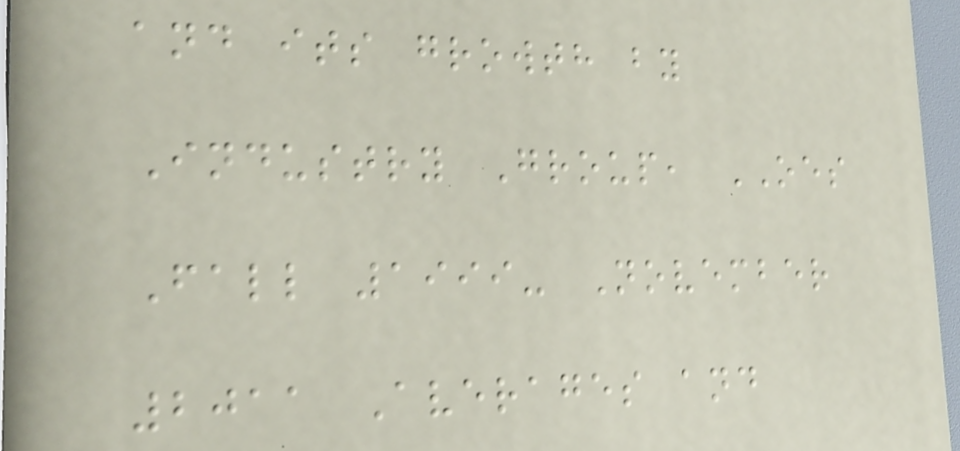and its growth by
Industry Group, OES
Fall 1999- November
2011 Averages and
